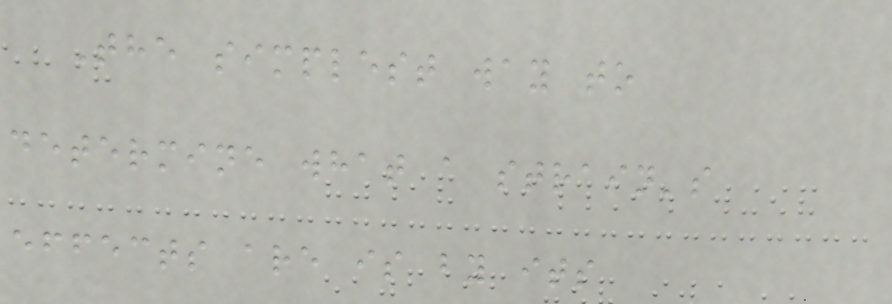The simplest way to
determine what a strain's
effects are is by its
